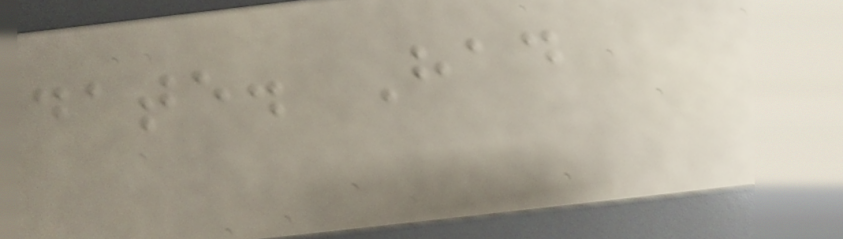date. Had
